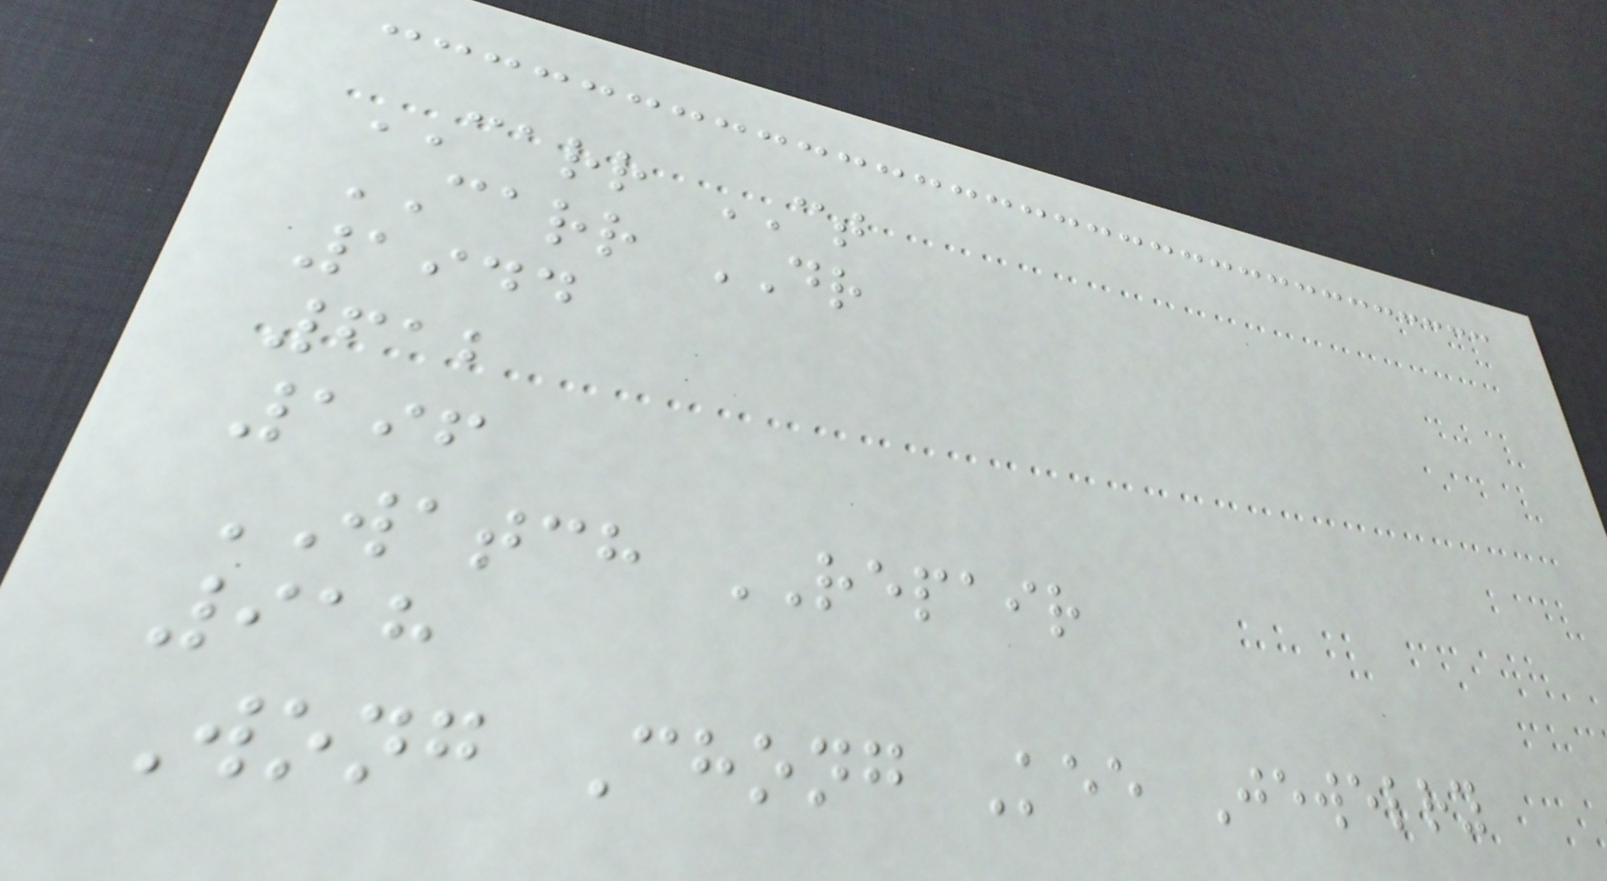CARR CT
CARR DR
1944
612
196
WATCH REPAIR
918
Wong Chong Kee Jewelry
